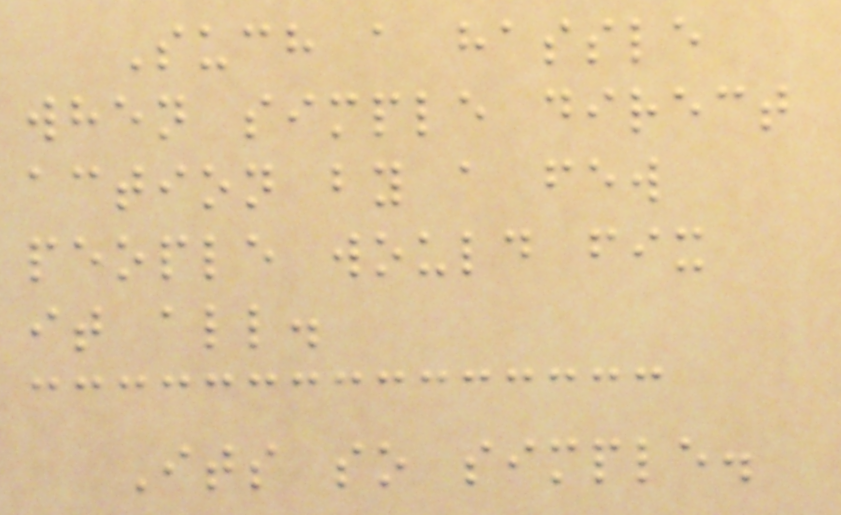Such a hassle
when simple direct
action by a few
people would fix
it all.
Its so simple.
